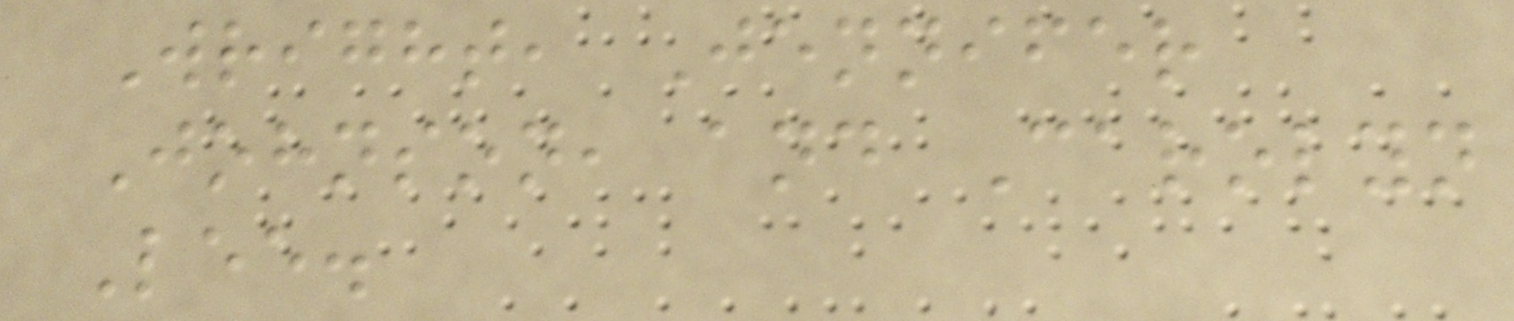Wright, Jennifer
Johnson, and Carolyn
Lee.
